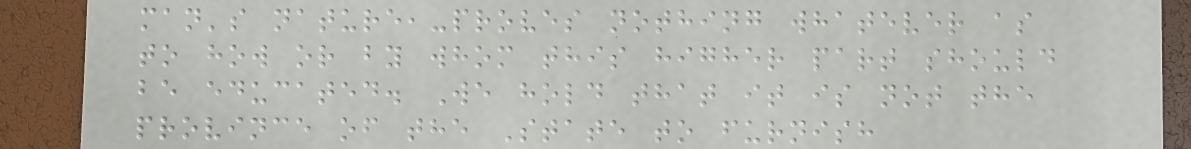man's nature,-proves nothing whatever as
to how or by whom this higher part should
be educated. We hold that it is not the
province of the State to furnish
